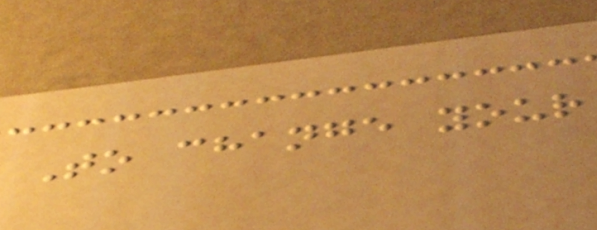To change your
